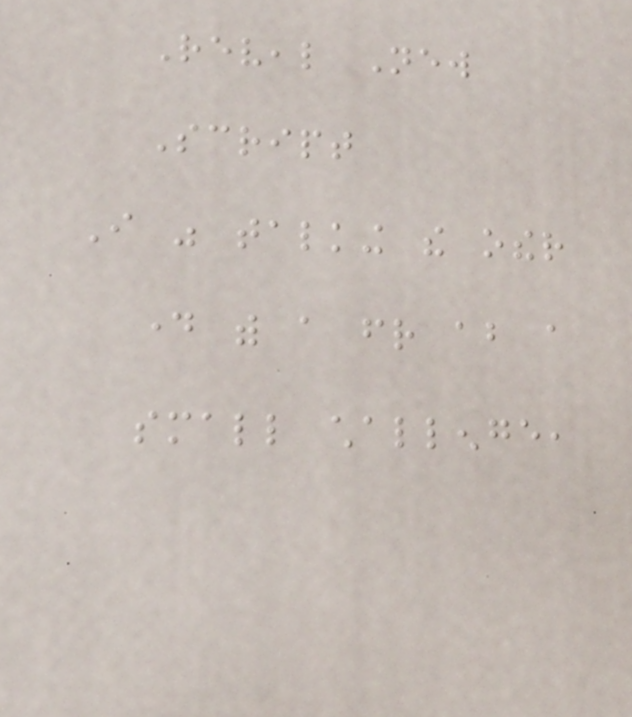Reveal New
Script
I was talking the other
day with a friend about a
small challenge,
